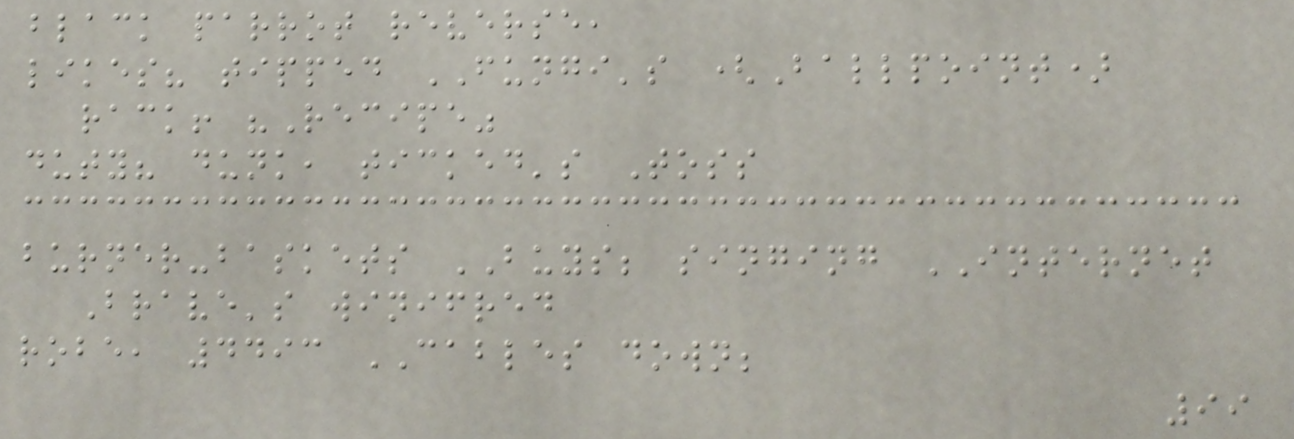black parrot reverse,
likes? tipped FUNGI's (Ballpoint)
rack! "Recipe"
duty? dunk, ticked's Toss
burner-baskets BUYS; singing INTERNET
Brave's winifred
robe, 4493 CABLES down;
99
